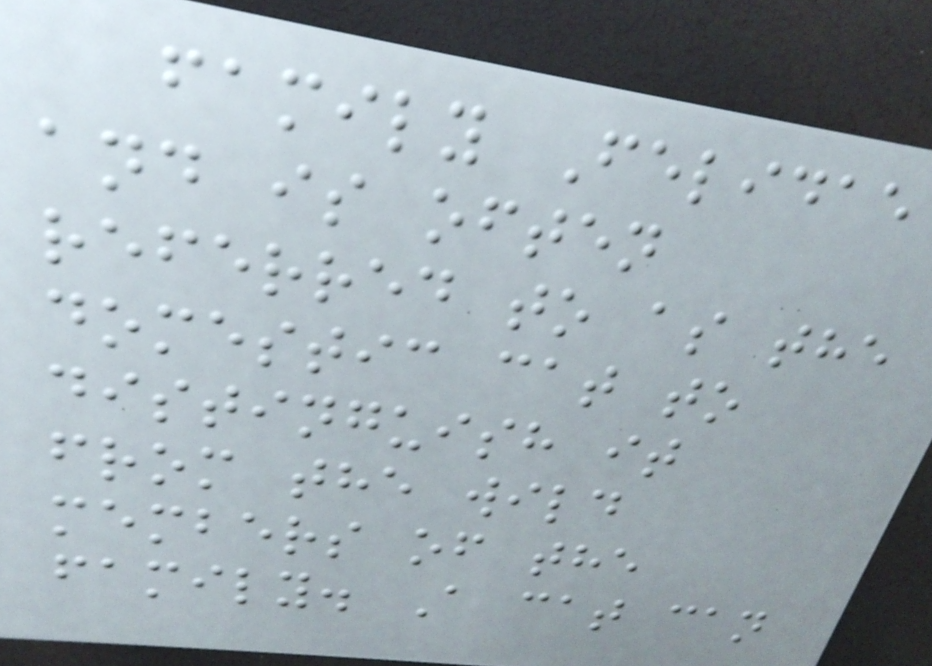family Felidae
and is often
referred to as the
domestic cat to
distinguish it
from the wild
members of the
family. A cat can
